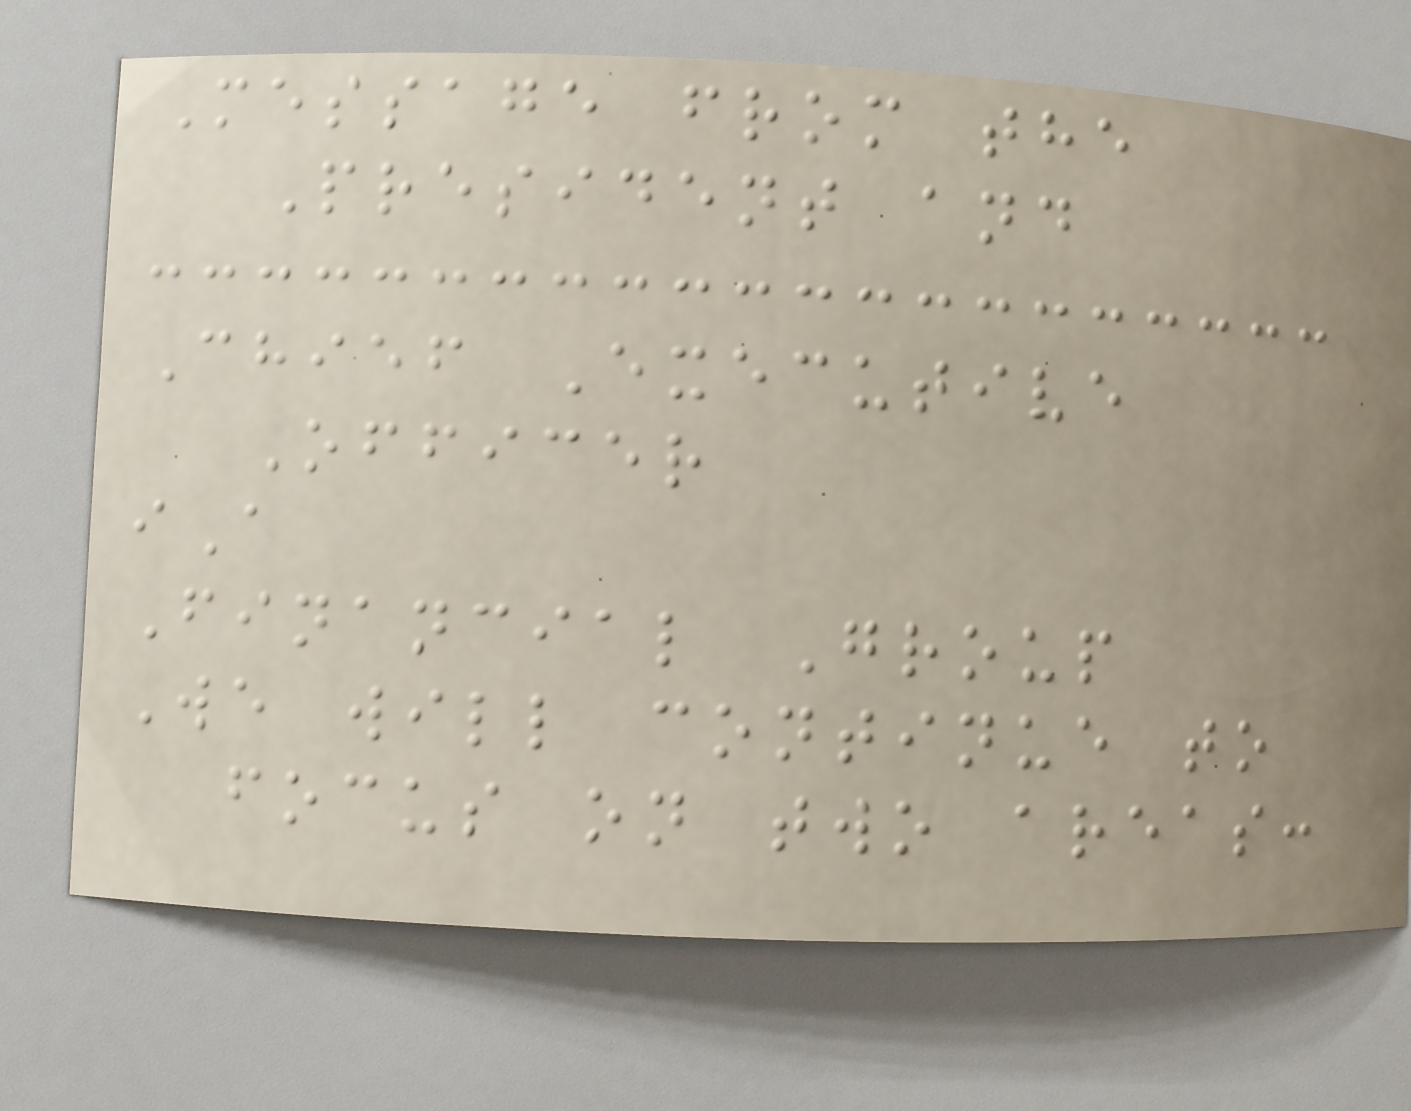Message from the
President and
Chief Executive
Officer
iA
Financial Group
We will continue to
focus on two areas:
